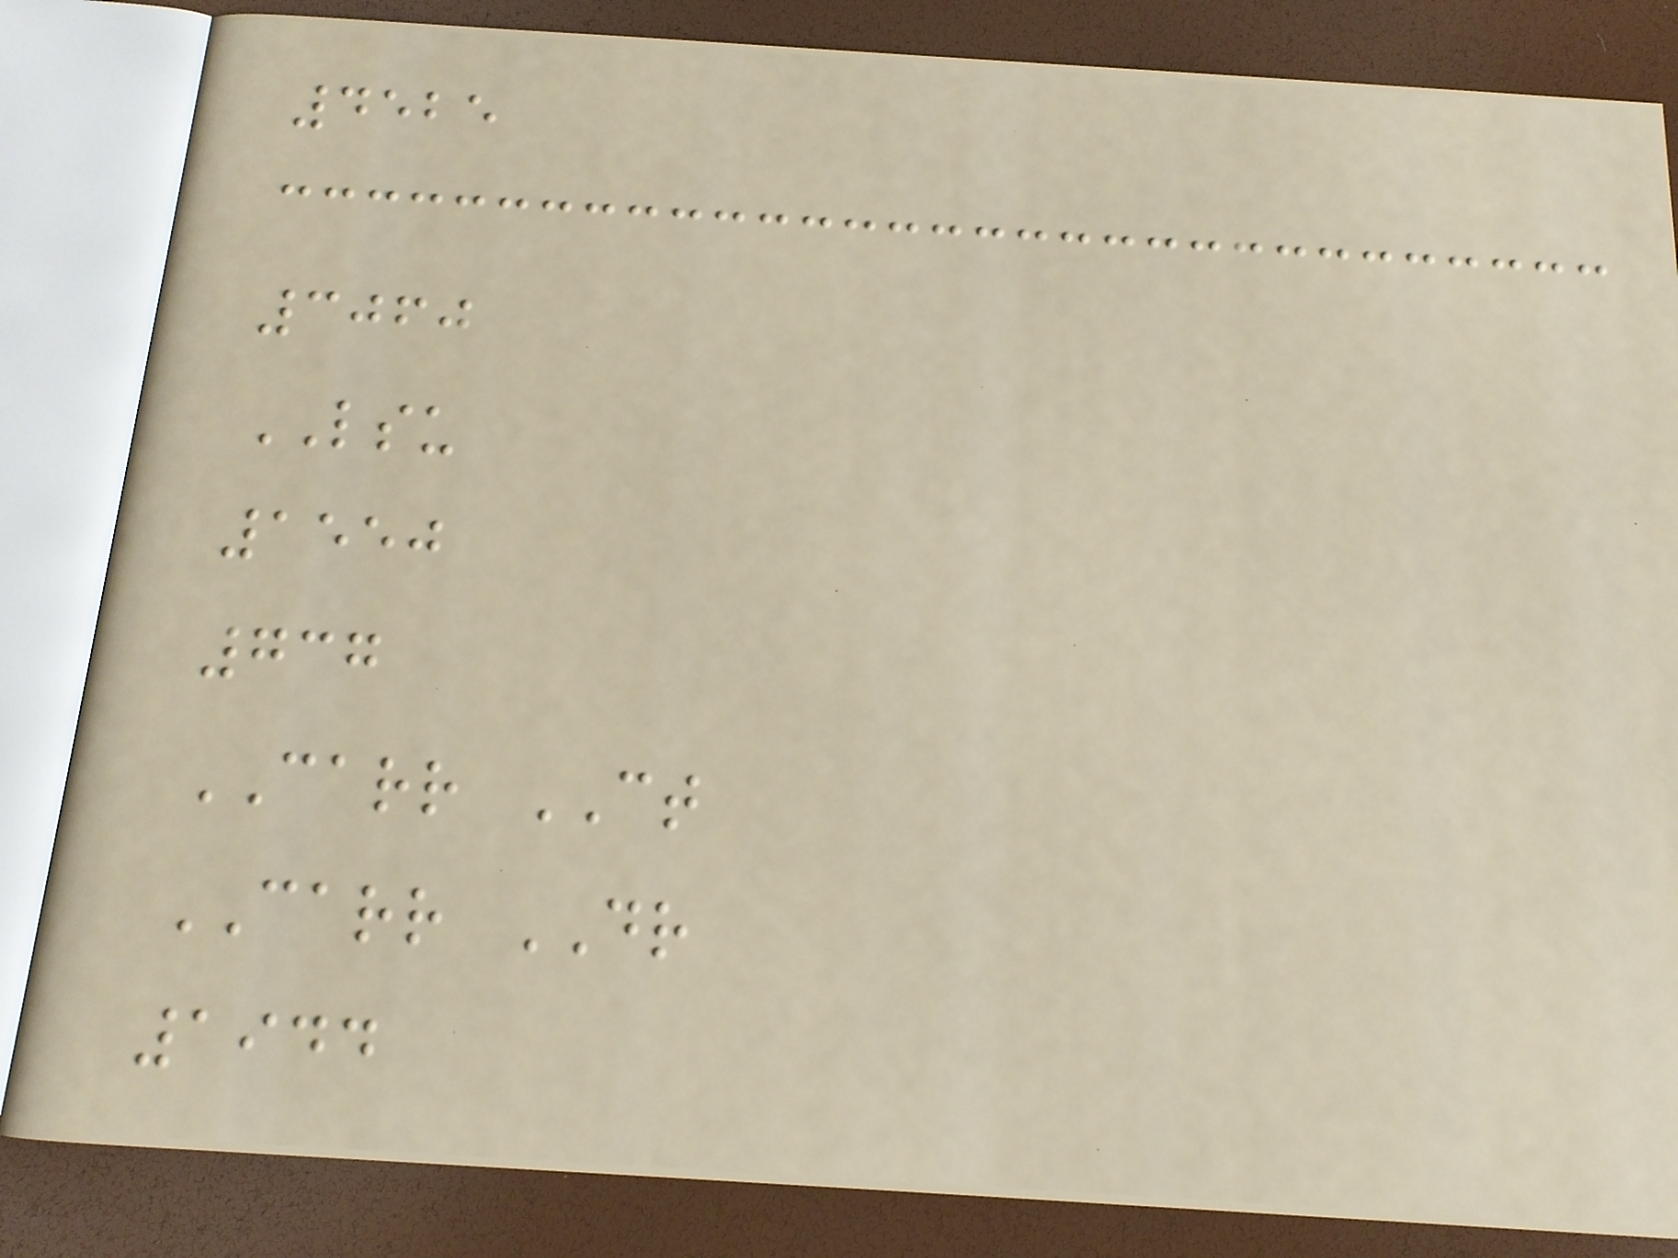4525
3060
LSU
1550
737
CARR CT
CARR DR
1944
